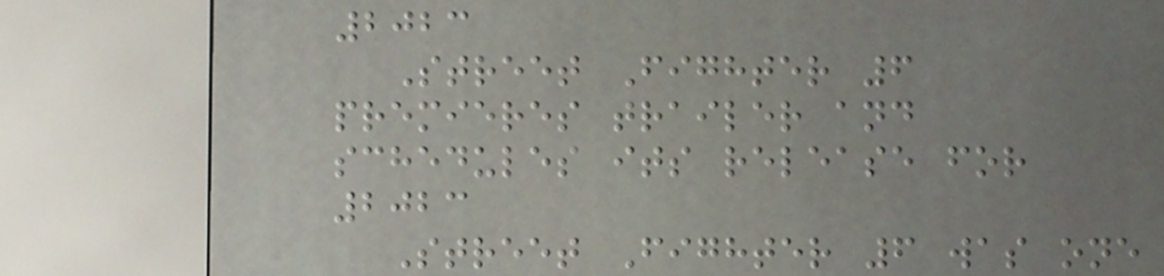2023
Street Fighter 6
premieres trailer and
schedules its release for
2023
Street Fighter 6 was one
